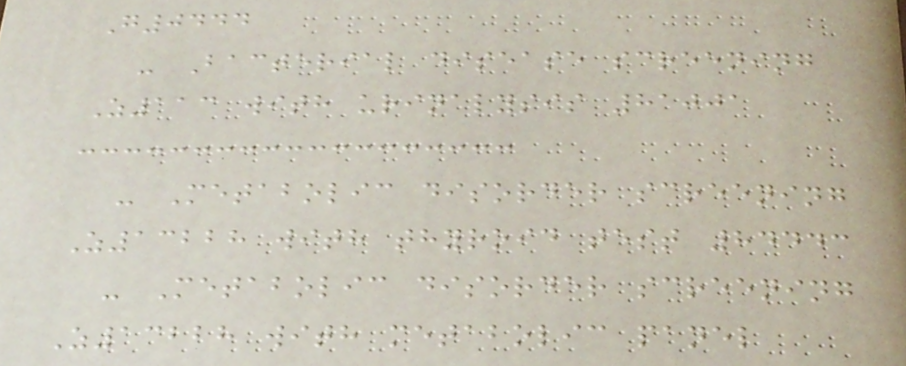G0444
- Bacterial disease screening
Z113 with urinalysis 81001
- Metabolic disorder screening
Z13228 with thyroid test 84443
- Metabolic disorder screening
Z13228 with metabolic panel
